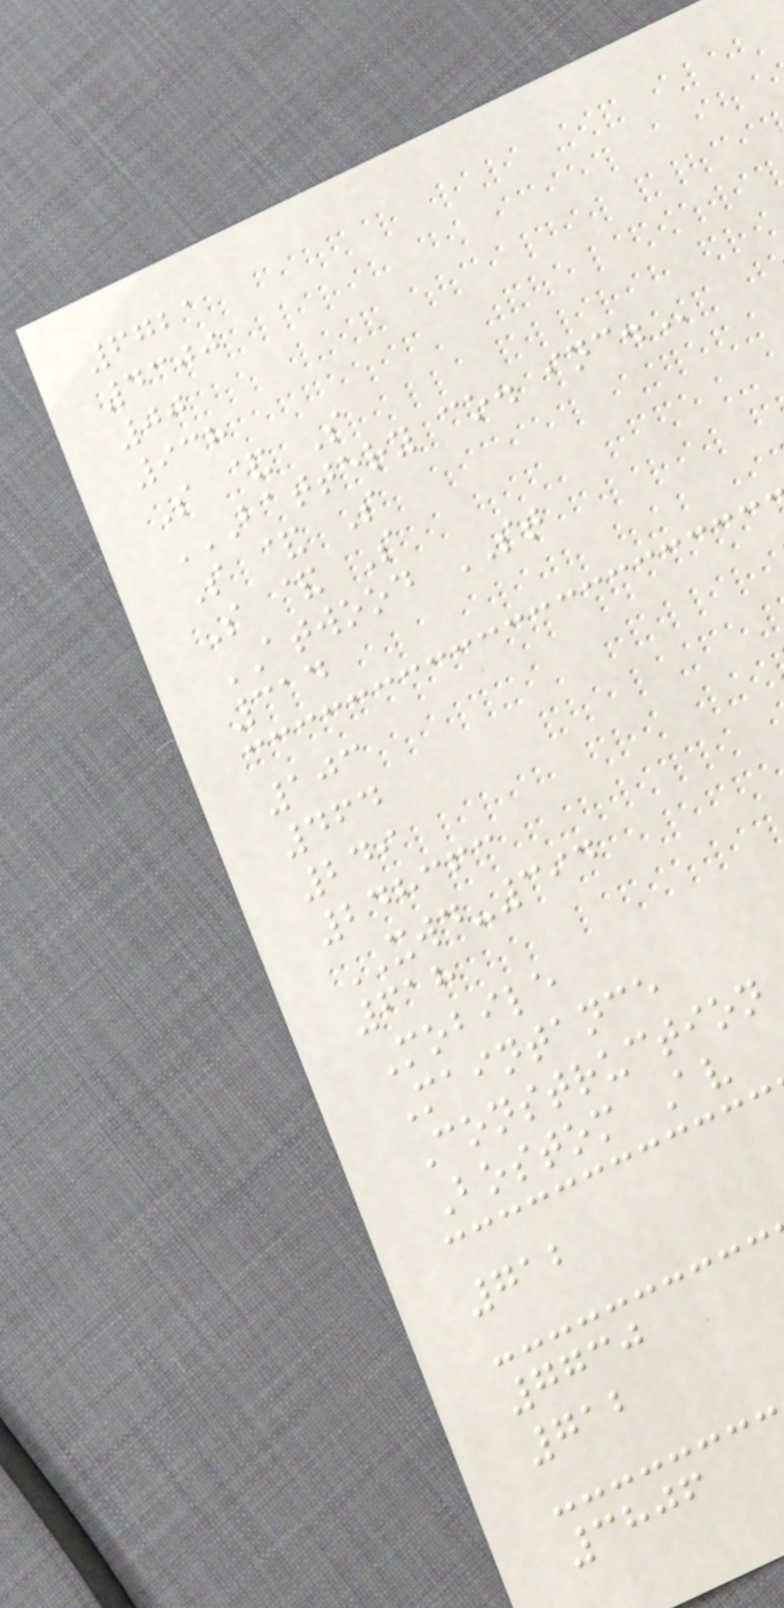6721
4300
00
938
S & S
BATTERY CO. INC.
S & S
S & S
ATWOOD ST
314
103
464
249
248363
XWD-394
618
Mobile
Maintance
Construction
Bostom Av
712
7730
712
3806
